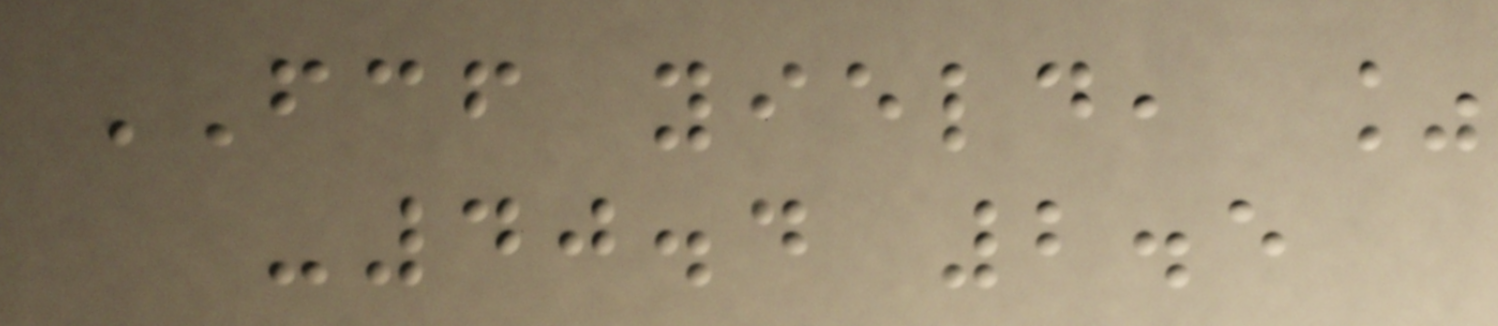FCF yield, %
-40.4 2.5
